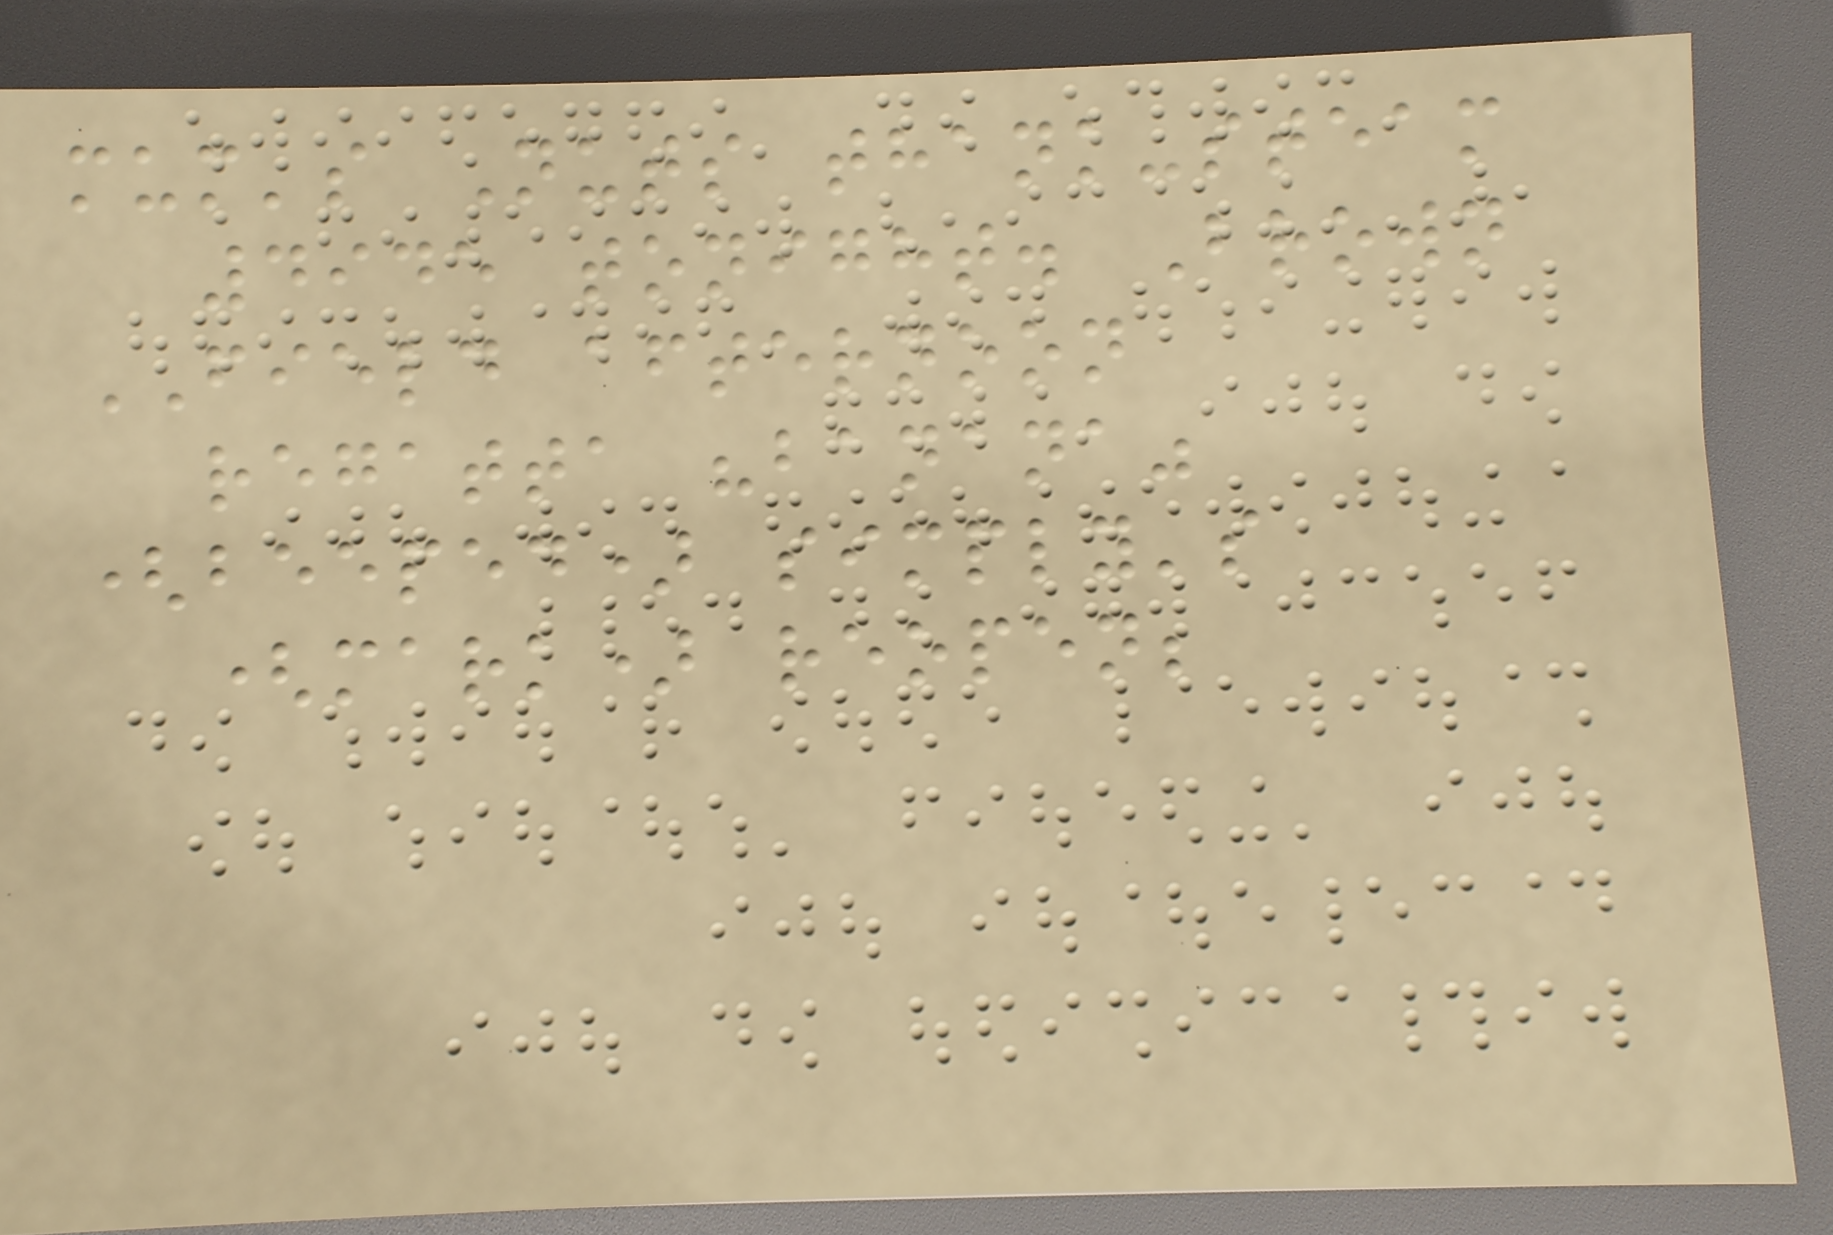mum's Nuts thank-steam
4945 tonight. Brown
FIELD afternoon
regatta "banana"
(beeped) simply's
(mark) reopen;
